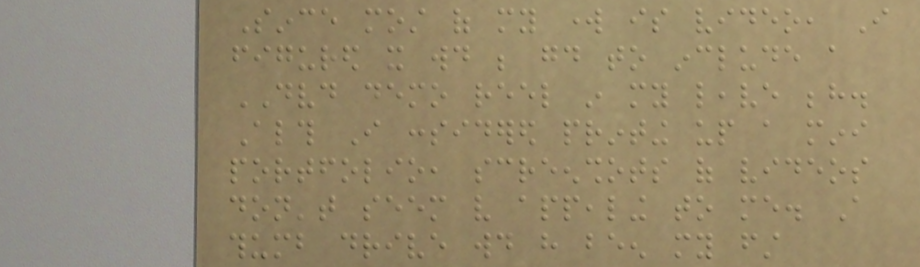Since most of my work is video, I
figured it would be good to include a
DVD demo reel in my leave behind.
Although I considered printing up a mini
portfolio, screenshots of videos
don't seem very appealing to me. A
thumb drive would have been my first
